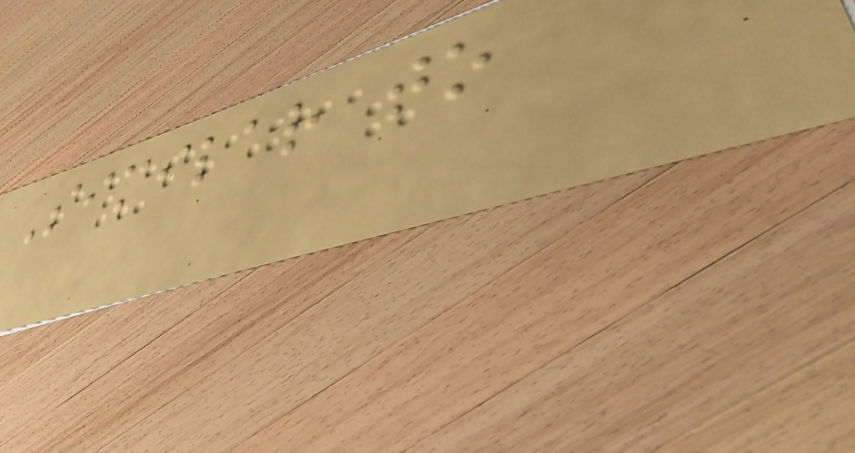Similar to
